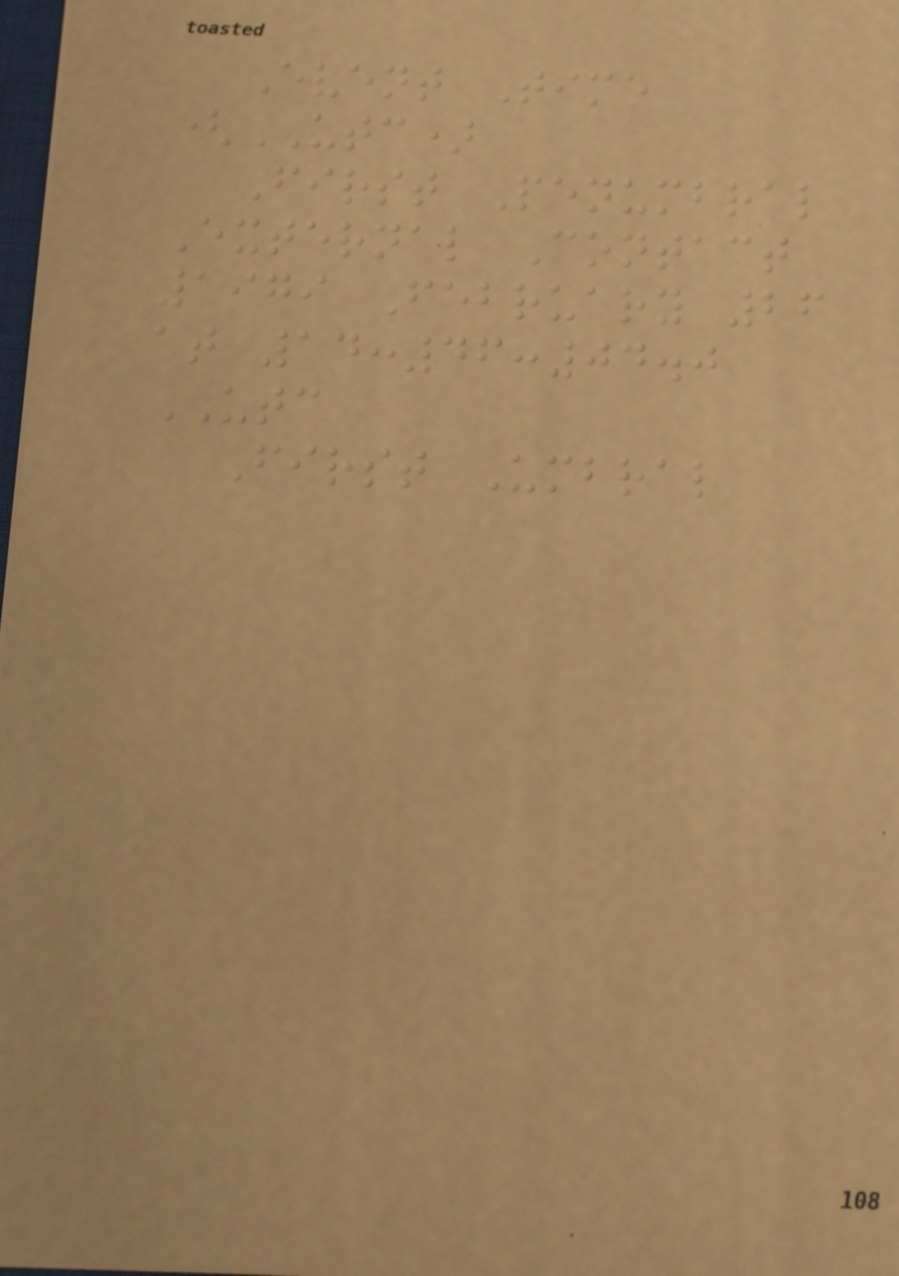Event Time
(UTC)
First Penumbral
External Contact
1979 February 26
at 14:46:04.0
UTC
First Umbral
